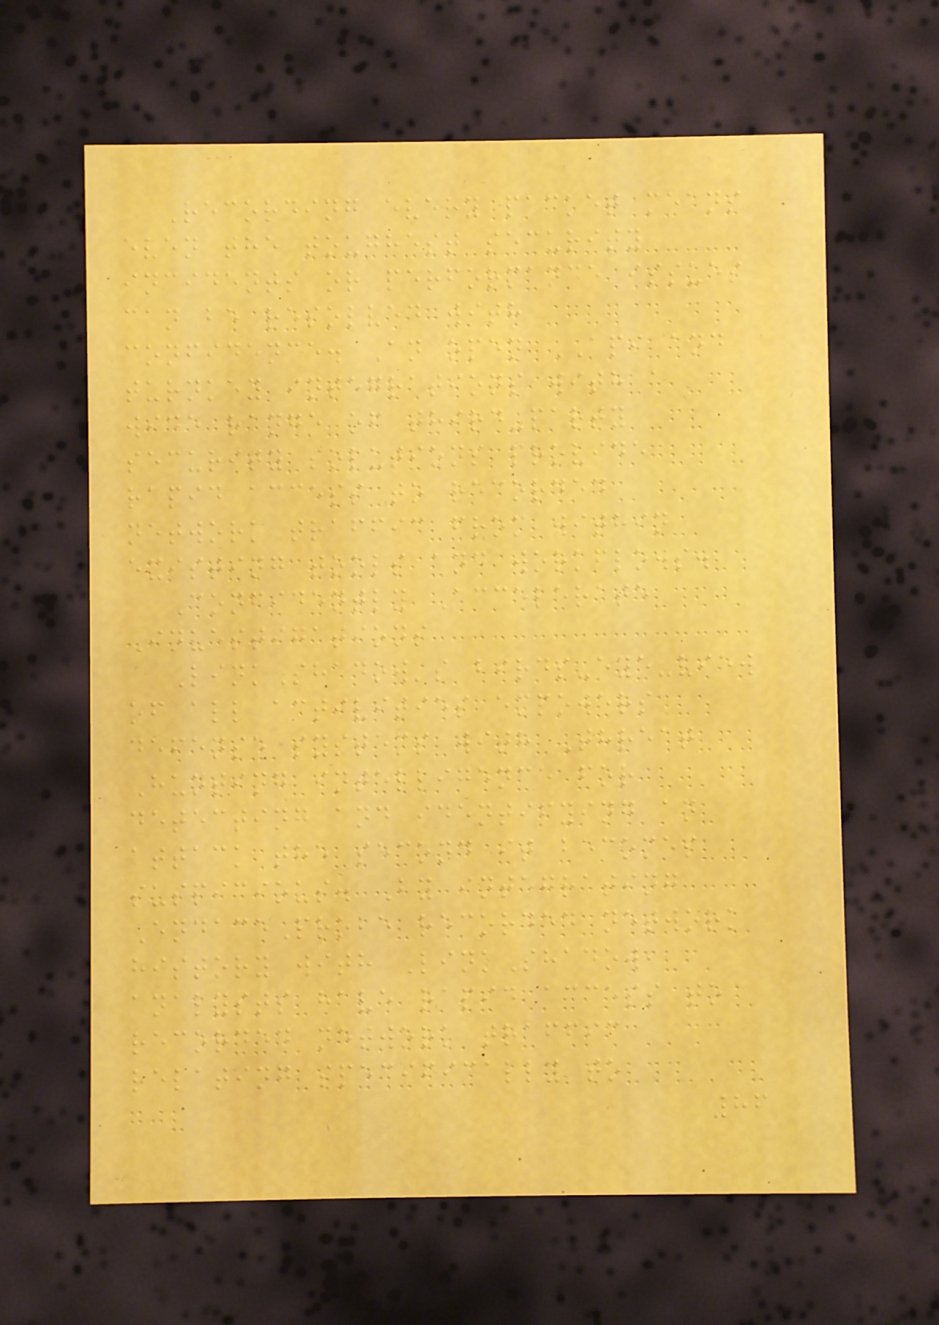Recording every packet means
even the toughest security
incidents or performance issues
can be resolved with
confidence. An open API and
turnkey integrations with a
wide range of third-party
security solutions provide
rapid access to recorded
network traffic from within
existing tools and workflows.
Confidently Accelerate
Investigations
LinkShadow's birds-eye-view
of all activities empowers
defense systems with Threat
Hunting intelligence for
detecting and identifying an
attack the second it becomes
suspicious. By integrating
EndaceProbe recorded network
history with LinkShadow,
analysts have rapid access to
recorded network traffic
relating specifically to
86
